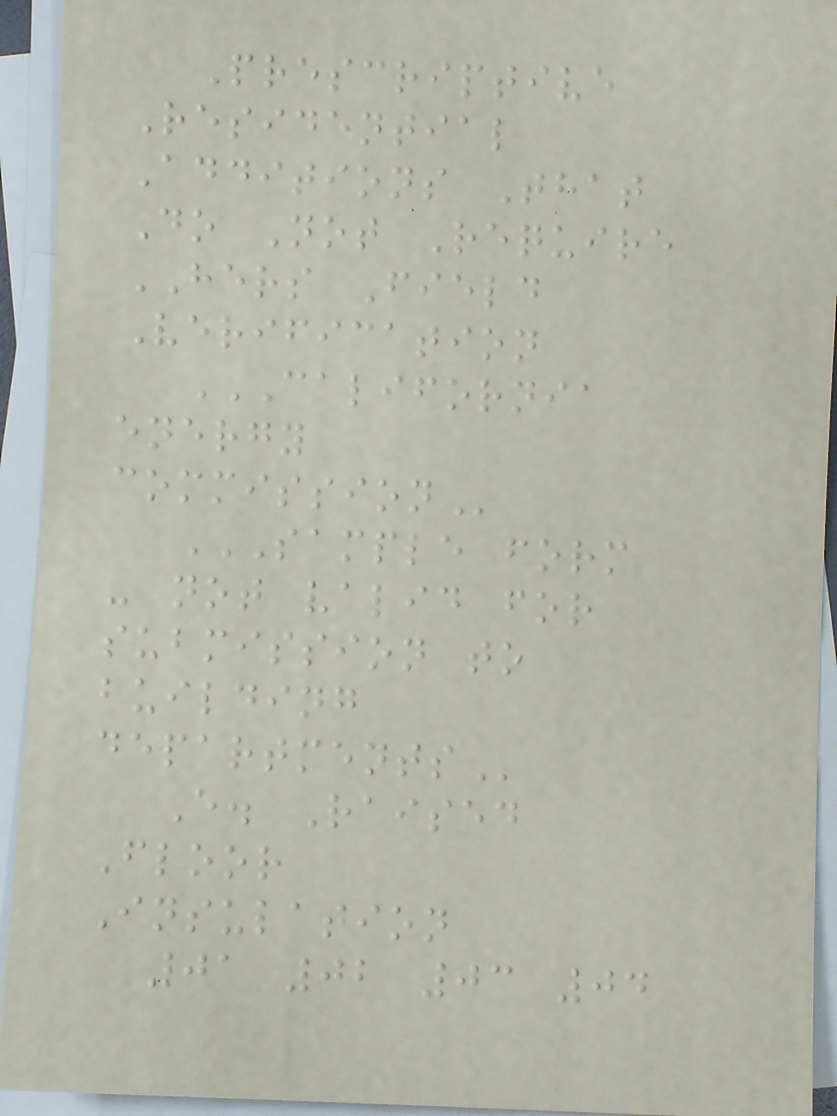Prescriptive
Residential
Additions That
Do Not Require
HERS Field
Verification
CALIFORNIA
ENERGY
COMMISSION
SAMPLE FORM
- NOT VALID FOR
SUBMISSION TO
BUILDING
DEPARTMENTS
E. Raised
Floor
Insulation
01 02 03 04
